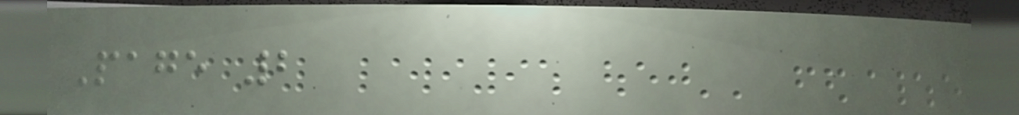Page 2
